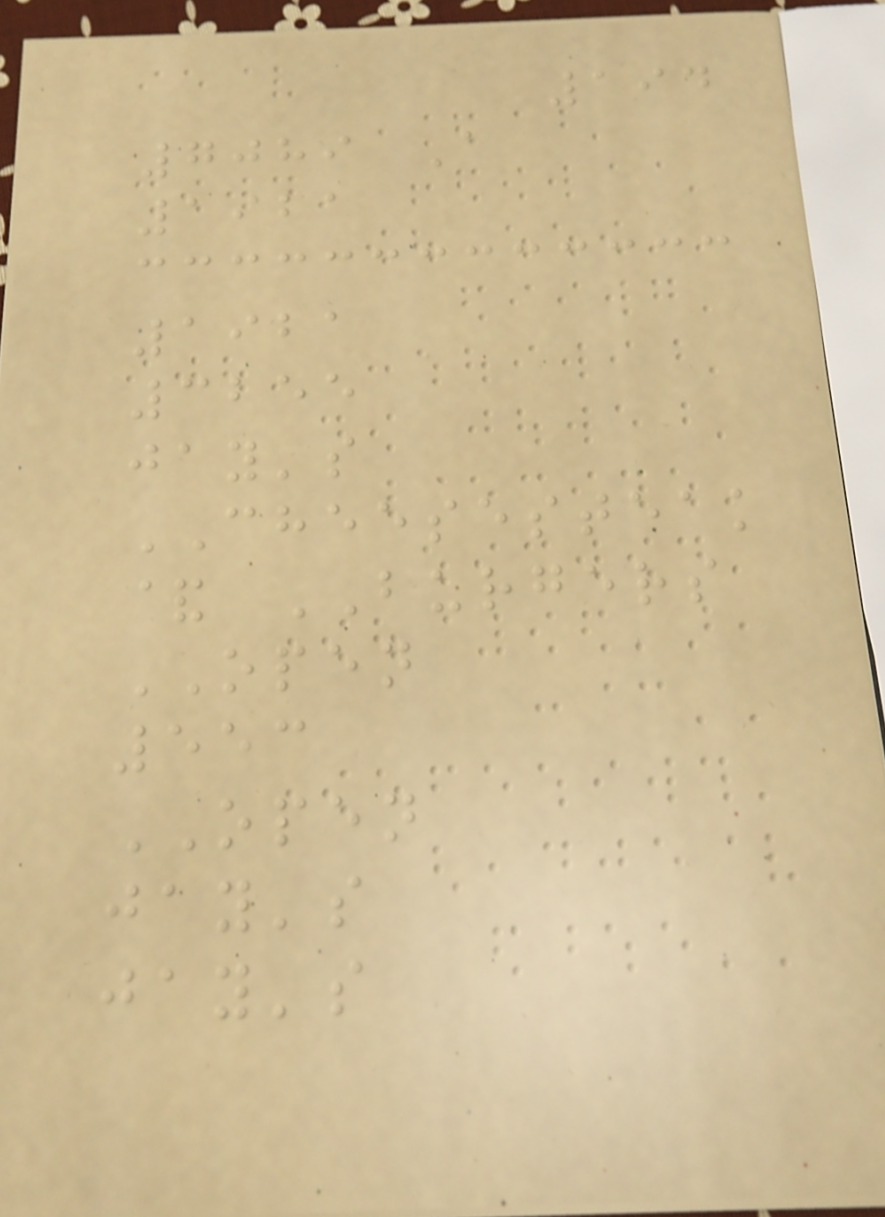194
7089 A
1921
1921
3255
jay's
CHEESESTEAK
& BURGERS
OPEN
553
OPEN
jay's
jay's
